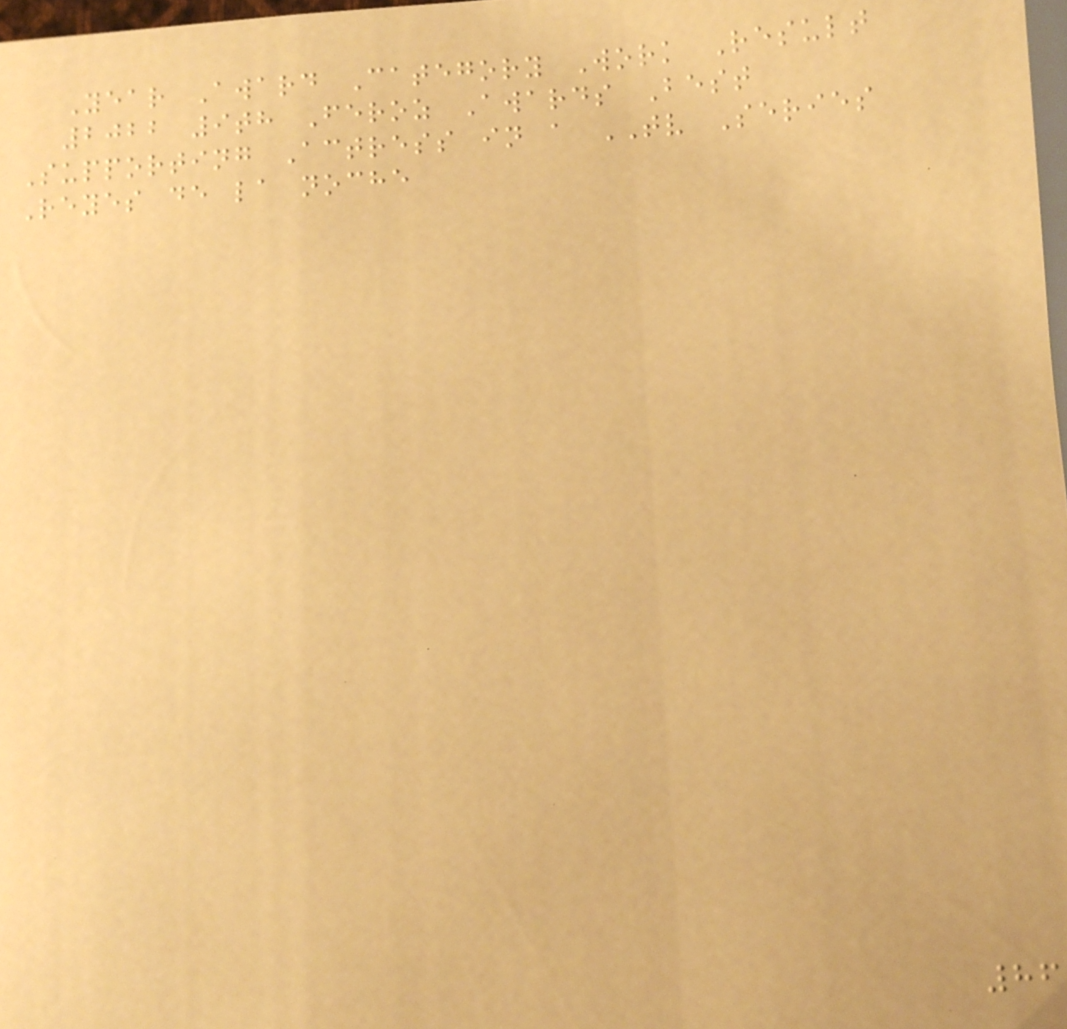Year Award Category Work Result
2022 9th Feroz Awards Best
Supporting Actress in a TV Series
Reyes de la noche
86
